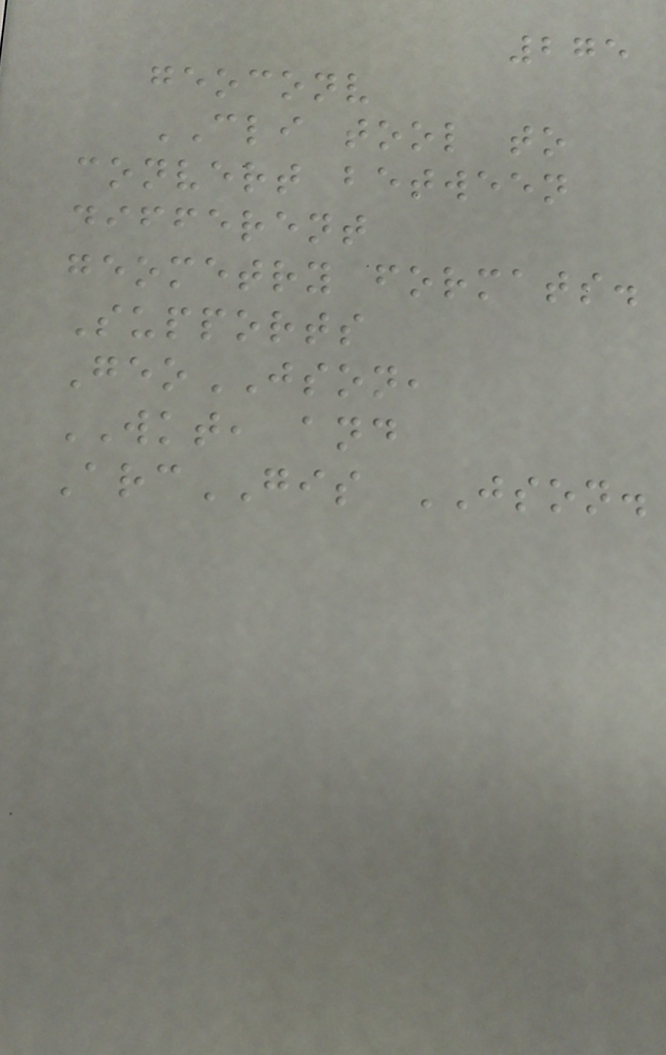275
geoconv
CLI tool to
convert between
different
geometry formats.
Supports
GeoJSON,
WKT, and
ArcGIS JSON.
